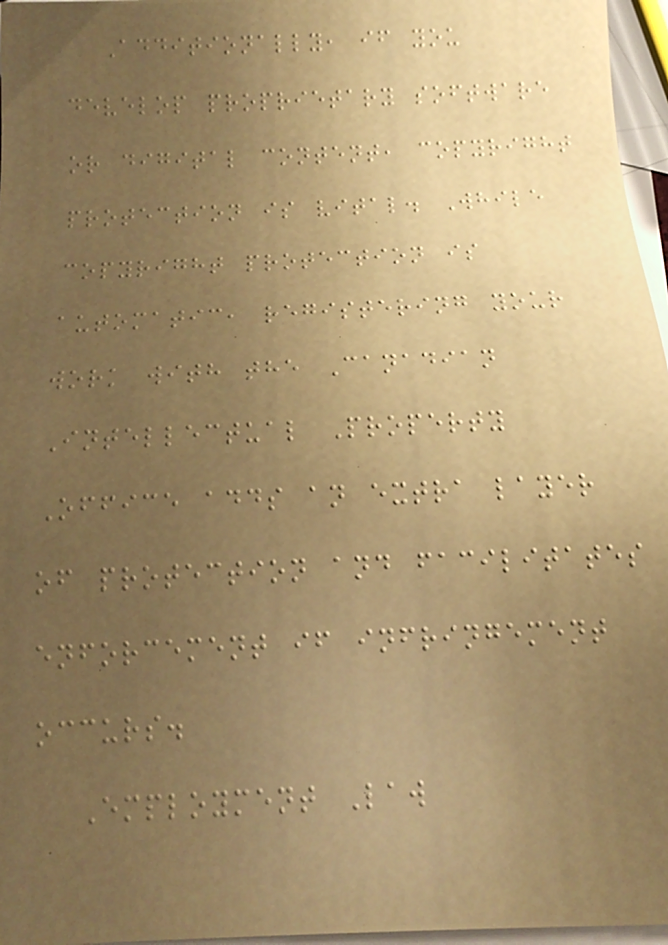Additionally, if you
develop proprietary software
or digital content, copyright
protection is vital. While
copyright protection is
automatic, registering your
work with the Canadian
Intellectual Property
Office adds an extra layer
of protection and facilitates
enforcement if infringement
occurs.
Employment Law
